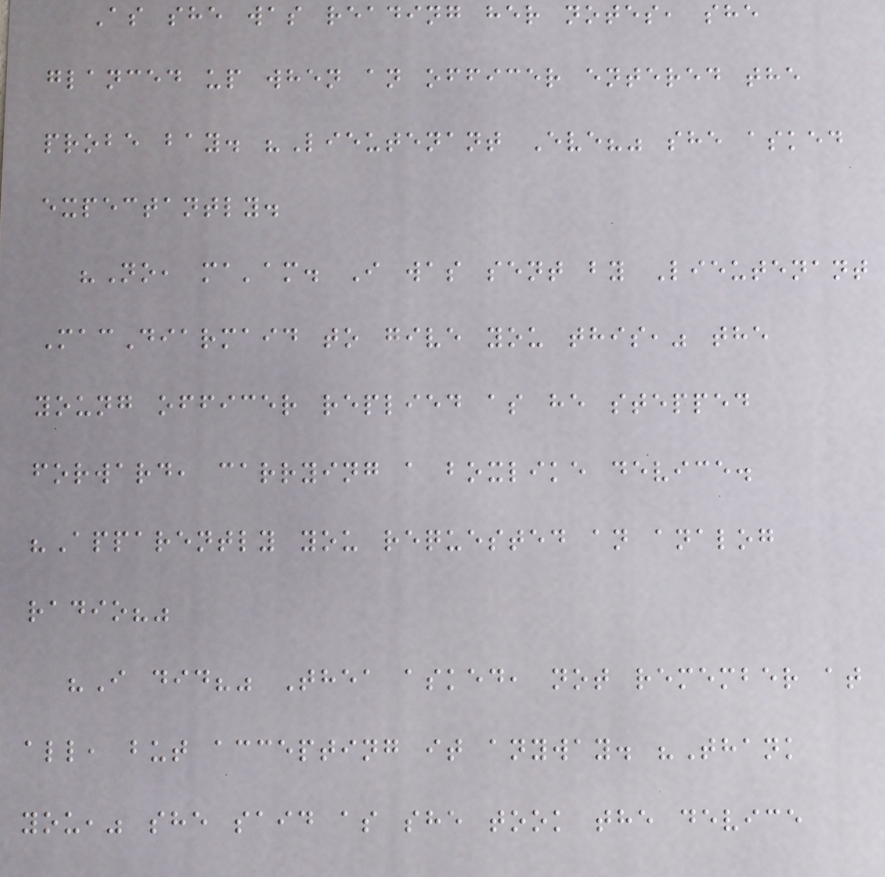As she was reading her notes, she
glanced up when an officer entered the
probe bay. "Lieutenant Eve?" she asked
expectantly.
"No, ma'am. I was sent by Lieutenant
MacDiarmaid to give you this," the
young officer replied as he stepped
forward, carrying a boxlike device.
"Apparently you requested an analog
radio?"
"I did?" Thea asked, not remember at
all, but accepting it anyway. "Thank
you," she said as she took the device
